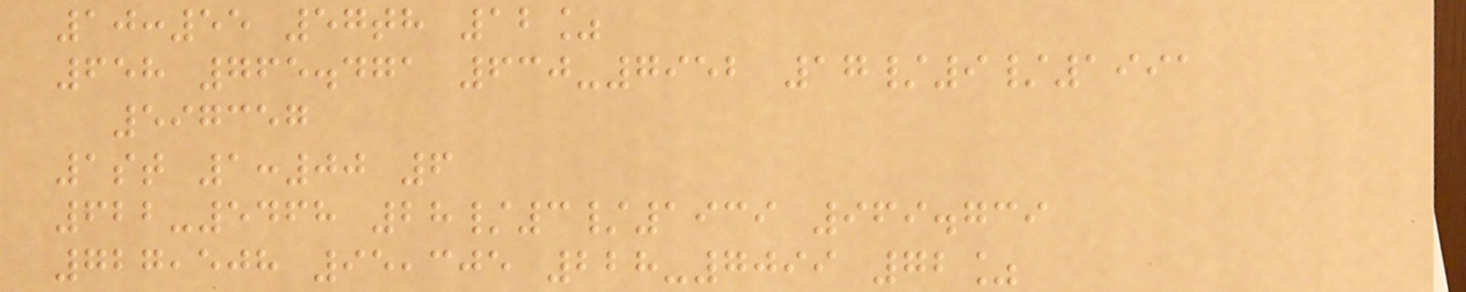10:55 57th 12%
658 765.471 630-7952 17/9/1991
597357
1st 1:00 6
622-5468 28/3/1939 969.739
727,508 95,305 228-7099 72%
